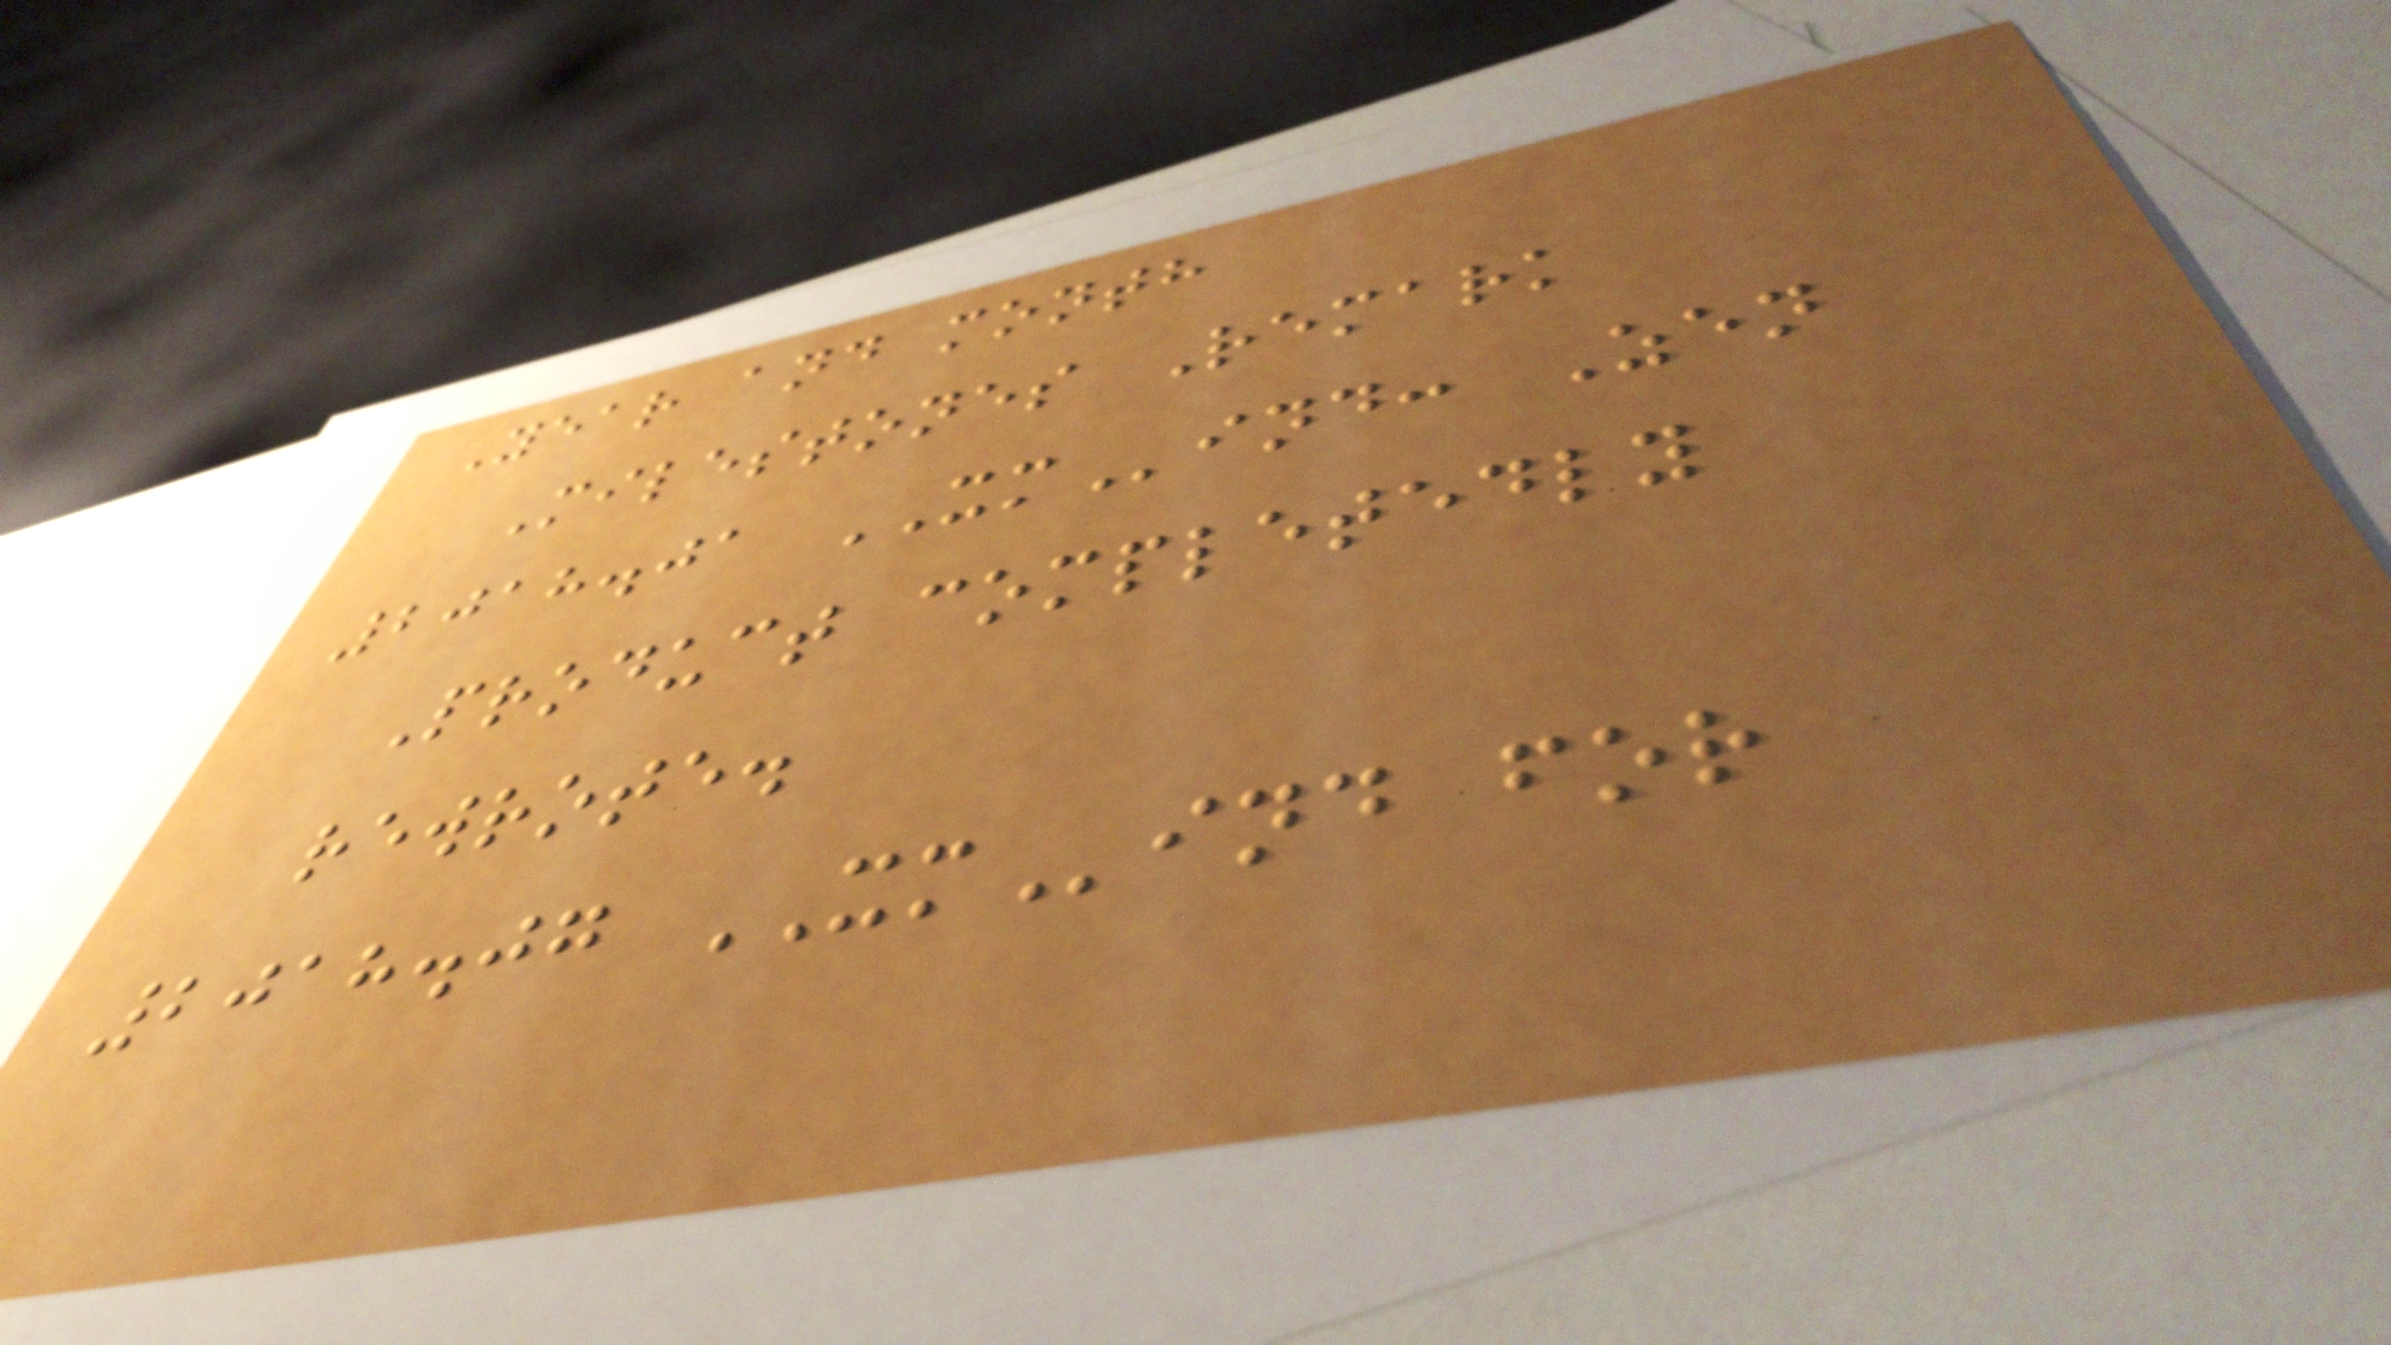Year and month
Milestones Remark
2018.01 XMind: Zen
Product completedly
rewrote.
2018.07 XMind for
